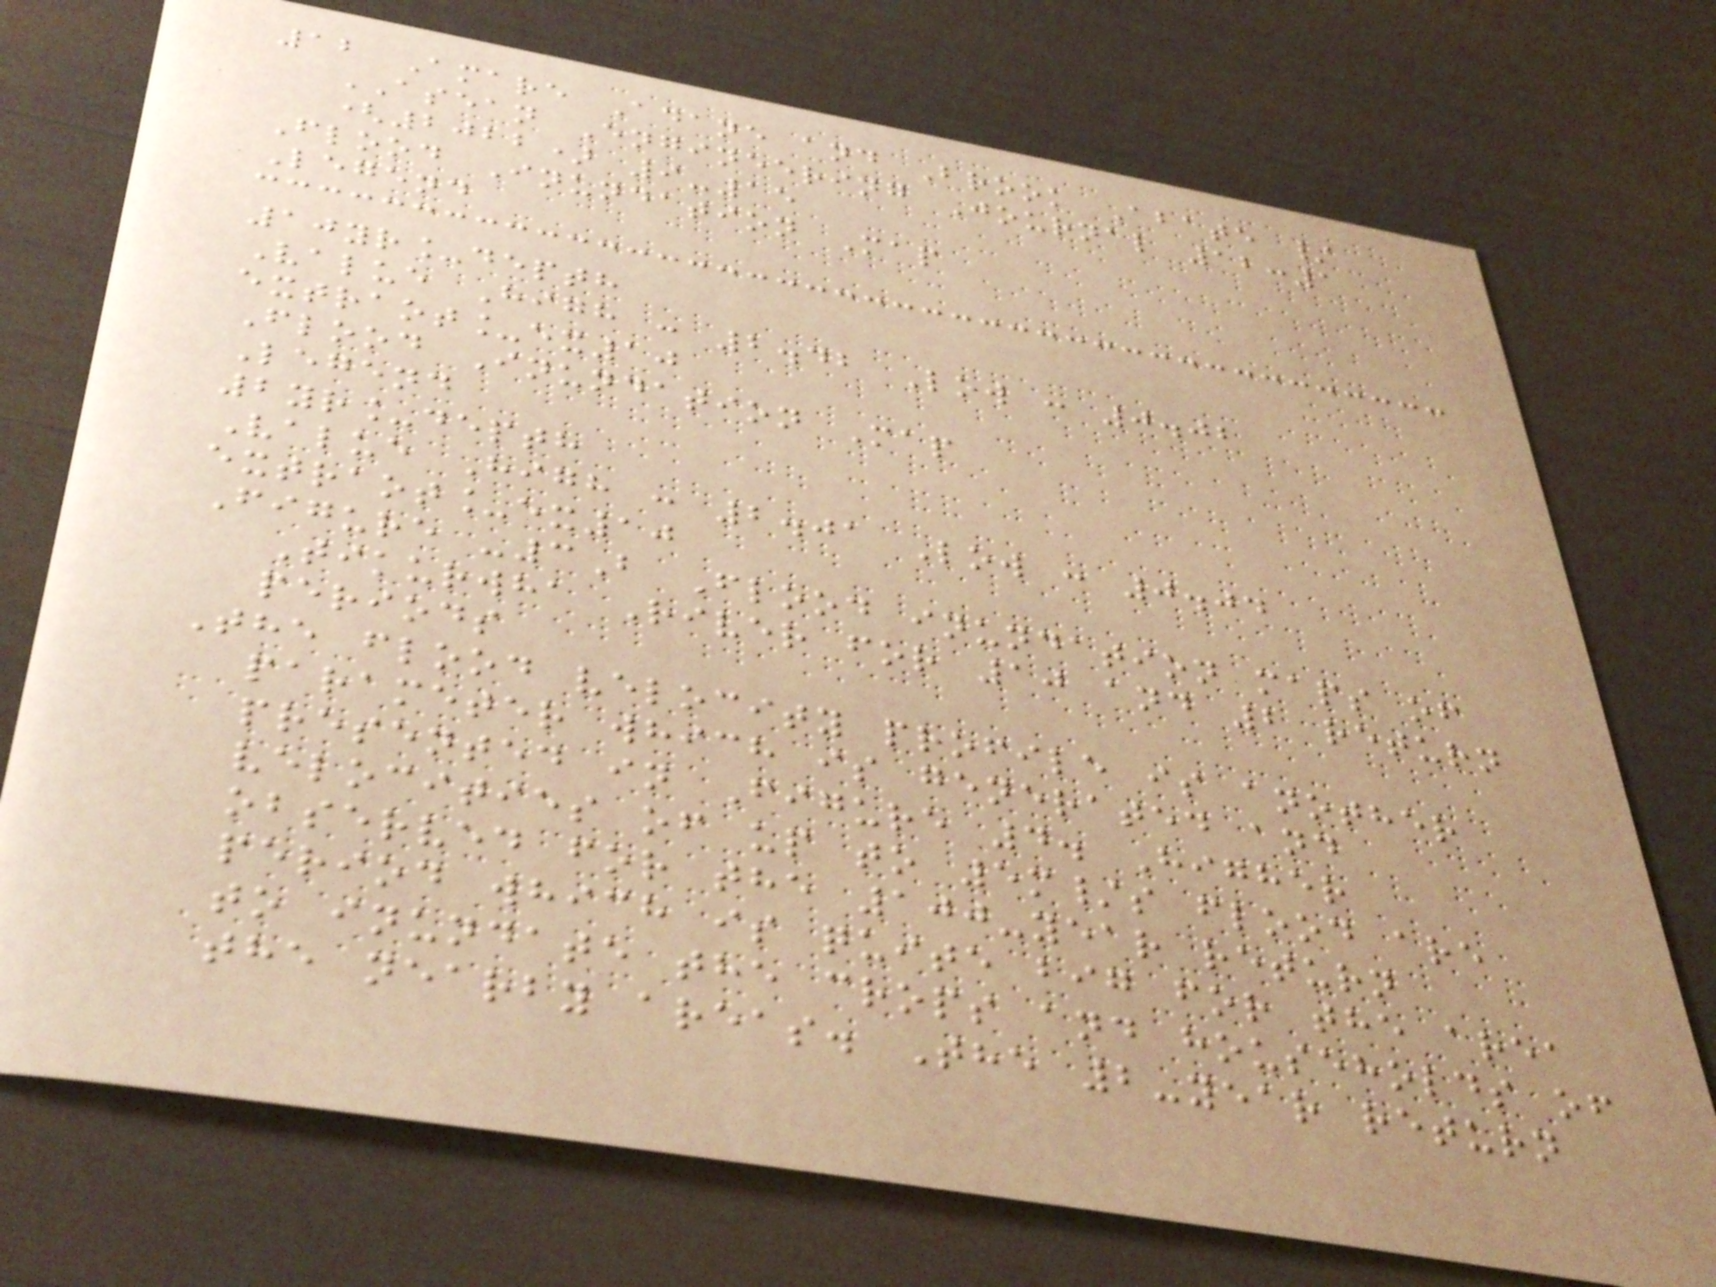12 Amare Adane and Brook Abate /
ASEAN Engineering Journal 12:1
(2022) 9-15
Flood Inundation Map
Legend
10yr_depth
Value High : 2.42 Low : 0.02
extraot_ex10
Flood Inundation Map
Legend
2yr_depth
Value High : 2.01 Low : 0.04
extraot_ex10
Figure -3B Flood inundation maps of
Tikurwha River for 10 and 2 return
periods
The flood velocity profile is another
parameter which is generated and
presented in Figure 4. Higher
velocities of up to 5m/s flood are
observed for the 100-year return
period which is quite big for the area
to inundate the crops and households of
the nearby areas. The 2-year return
